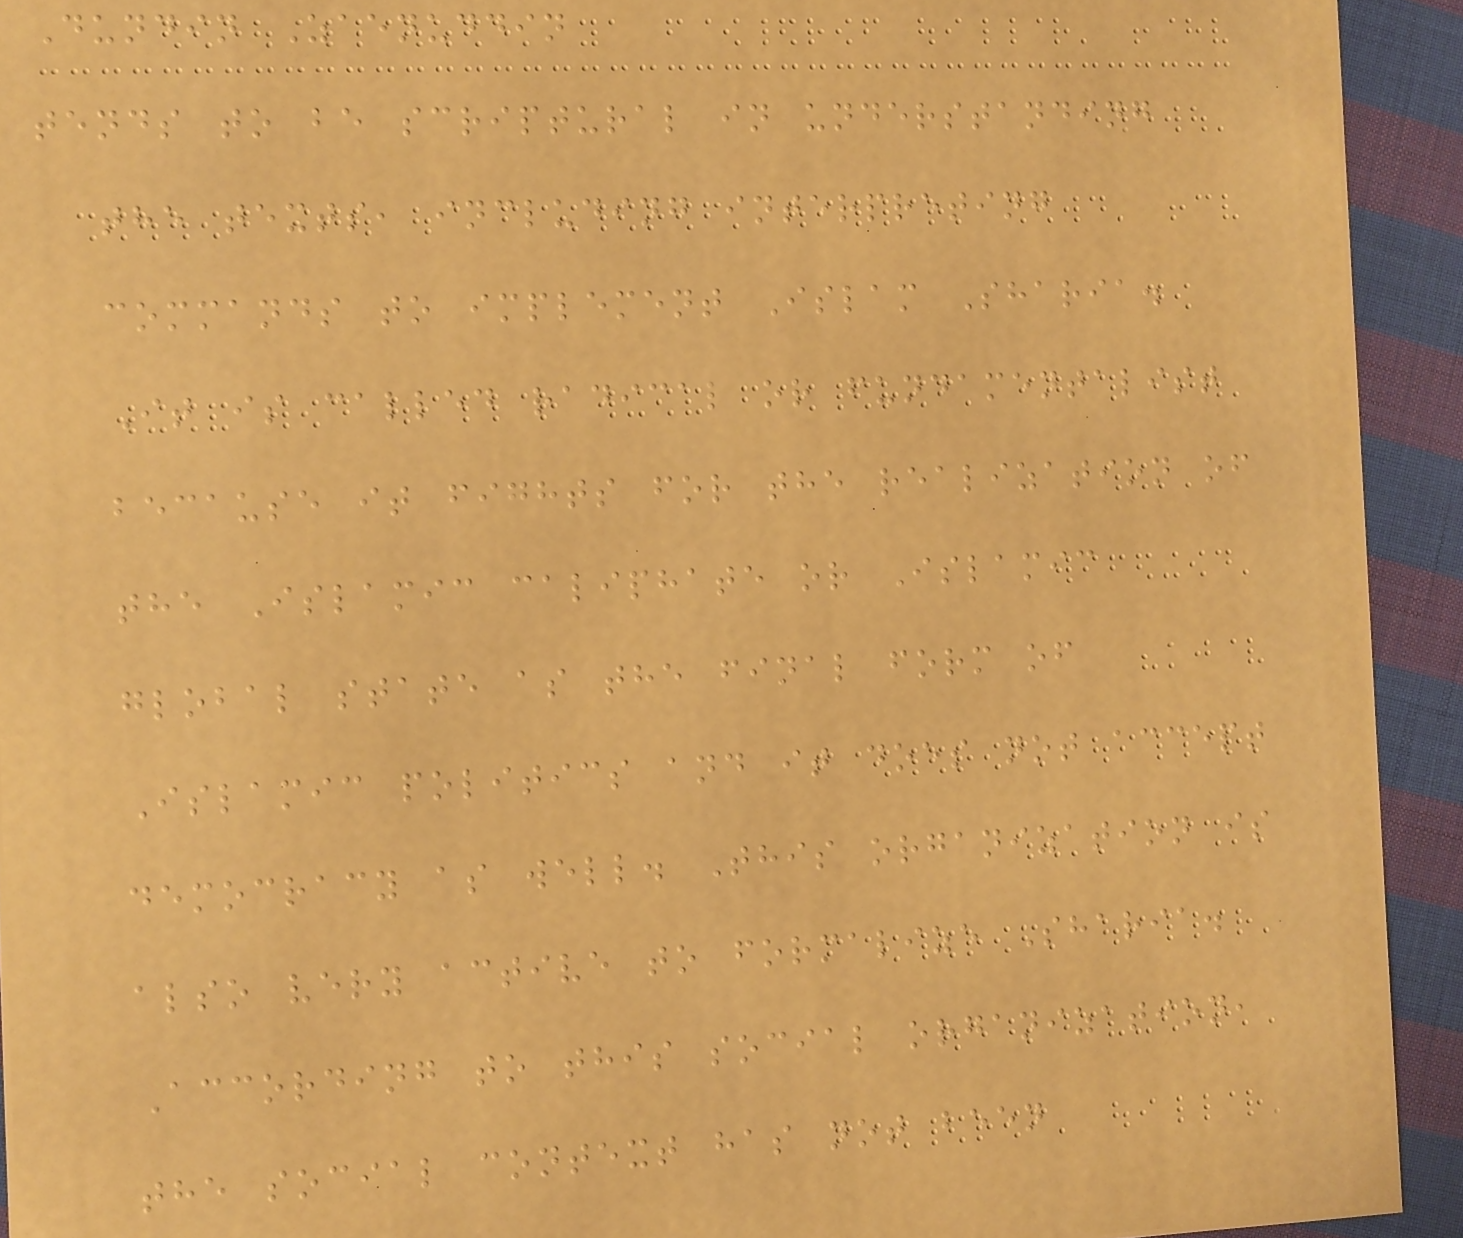Dundin Zaenuddin
tends to be scriptural in understanding
the texts, including interpreting
commands to implement Islam Sharia.
It is called radical or fundamentalist
because it fights for the realization of
the Islamic caliphate or Islamic
global state as the final form of
Islamic politics and it does not accept
democracy as well. This organization is
also very active to formalize Sharia.
According to this social organization,
the social context has not been
